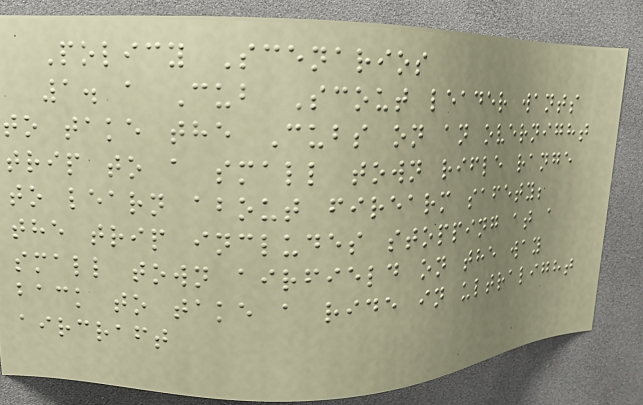Policy Scenarios
1. a Cub Scout leader wants
to take the Cubs on an overnight
trip to a small town rifle range
to learn about firearm safety;
the trip includes stopping at a
small town airfield on the way
back to take a ride in ultralight
aircraft
